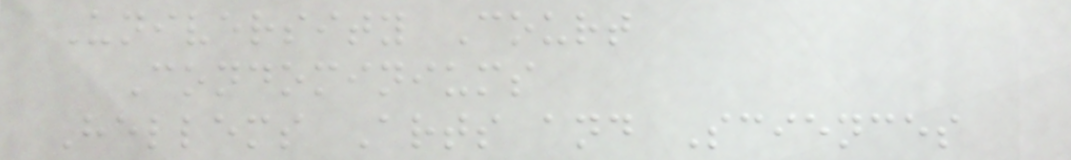University Court
Condominiums
Hellems Arts and Sciences
